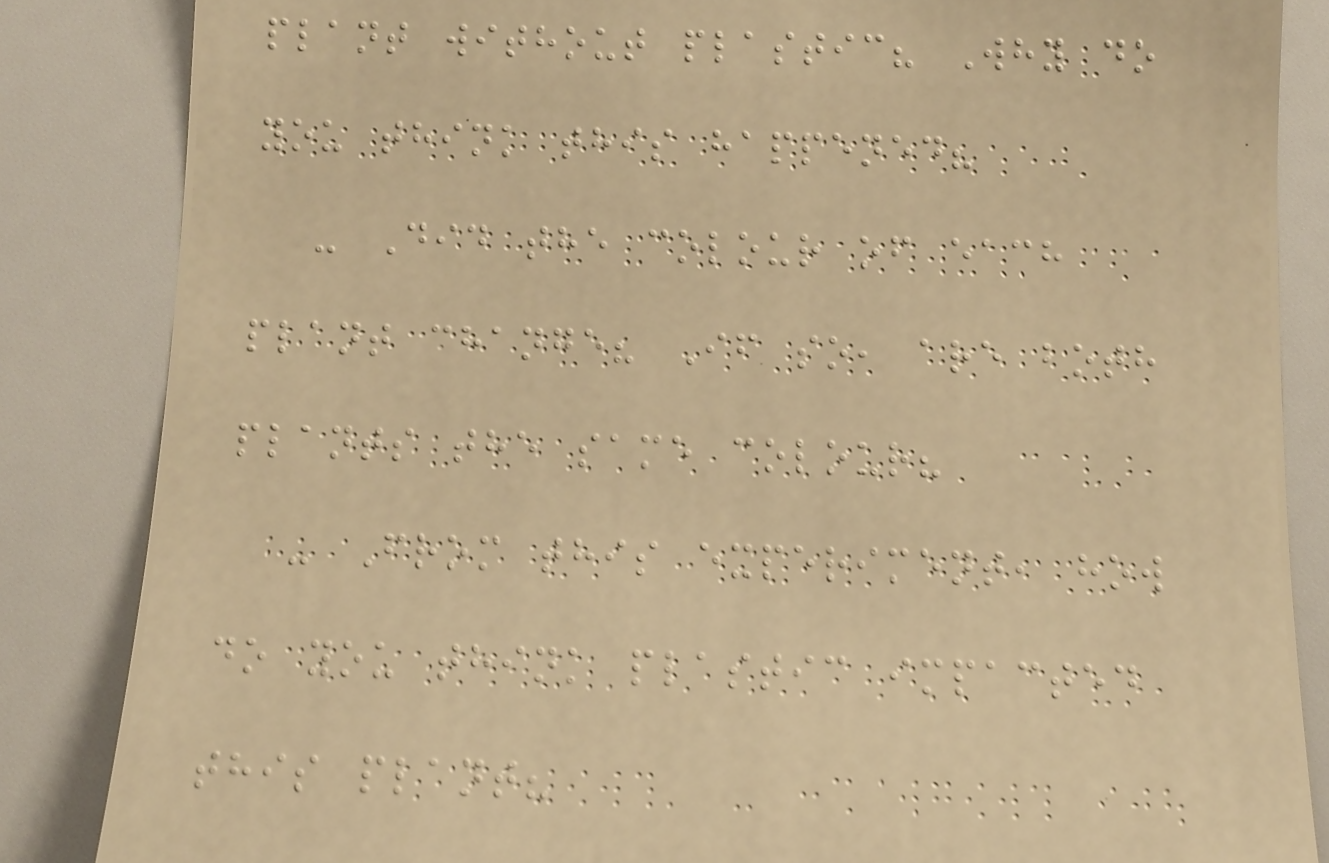plant without plastic? Why do
you think this happened?
- Did the colour of each
plant change? If so, are both
plants the same colour?
- From this experiment, how
do you think plastic impacted
this plant?
